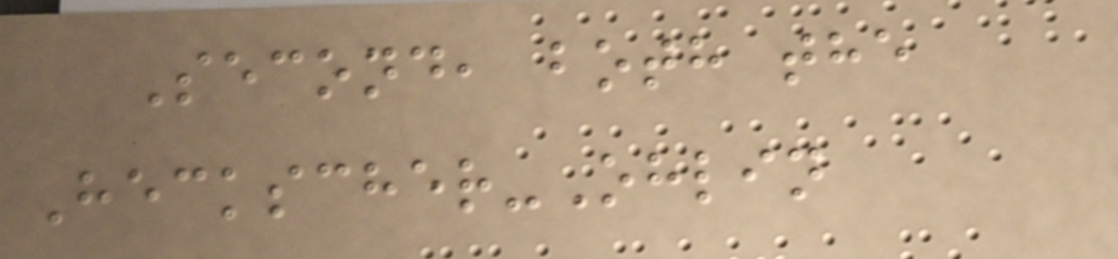Second, both the
Heckscher-Ohlin
